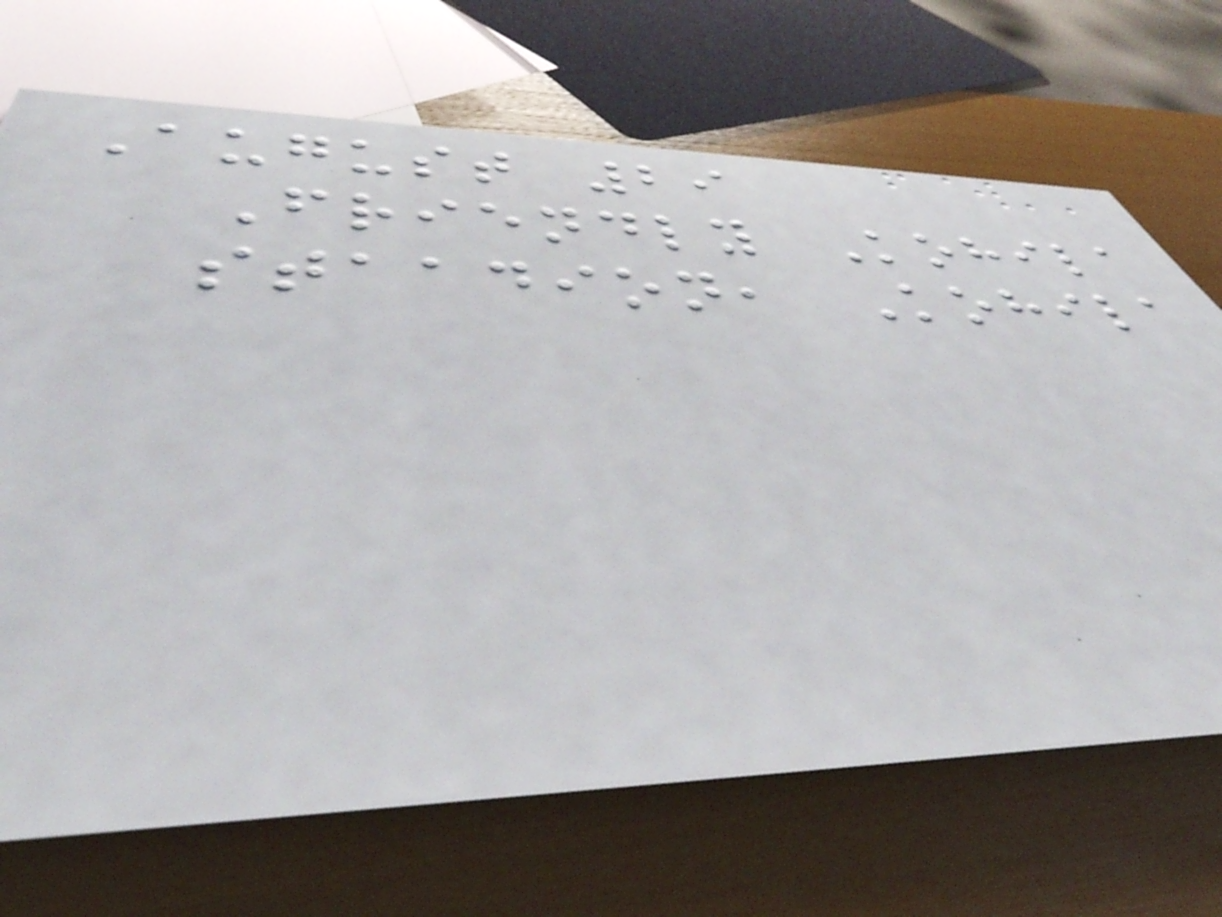August 29
Friendly Kohila
staadion, Kohila
